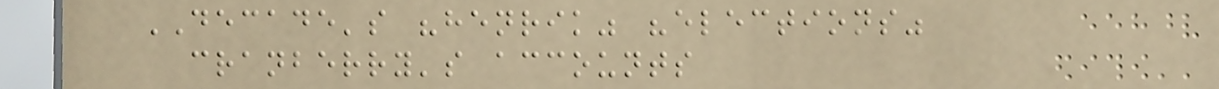DECADE's "henrik" "elections"
cranberry's accounts
